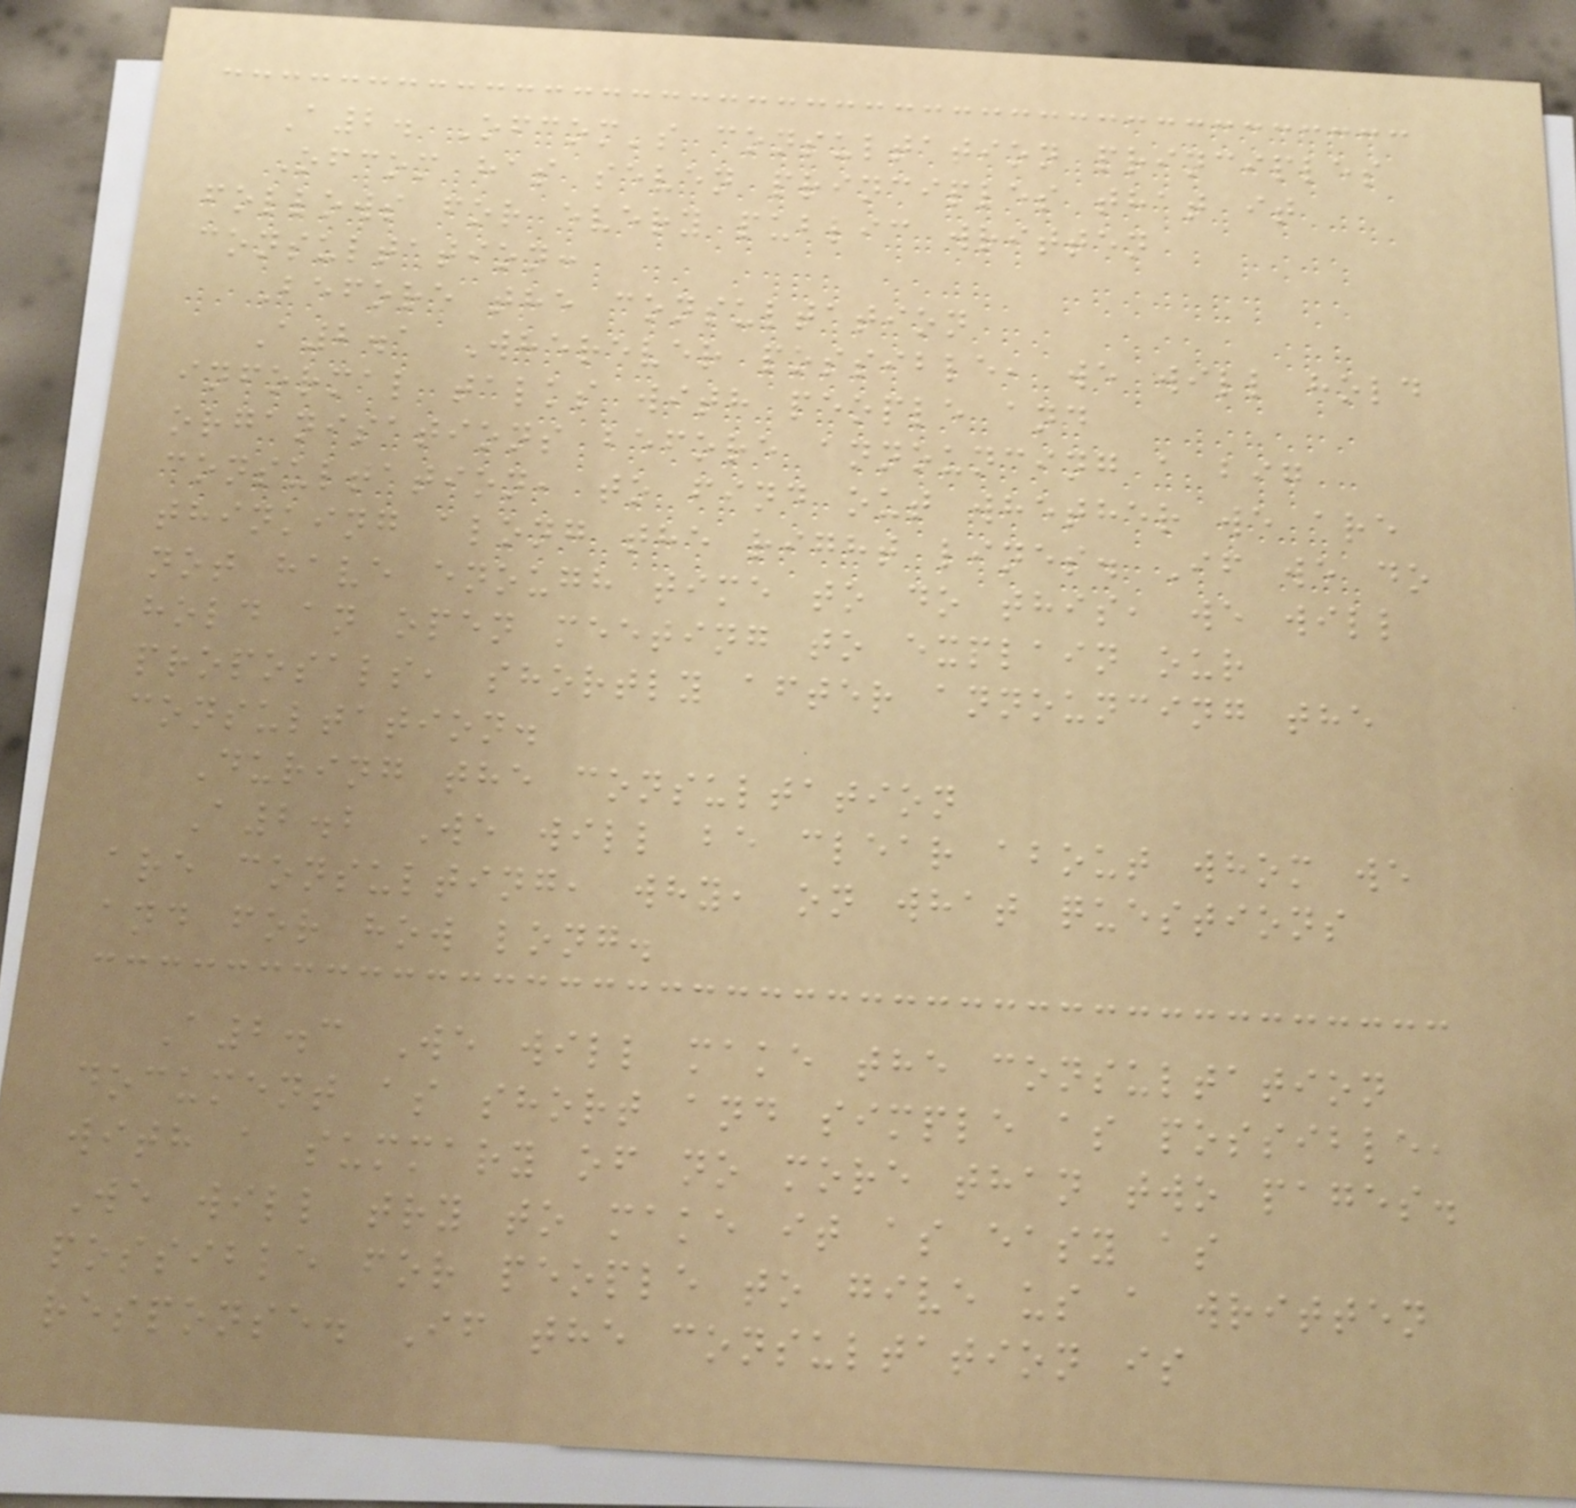A2. Ofcom's consultation principles
Ofcom has seven principles that it
follows for every public written
consultation:
Before the consultation
A2.1 Wherever possible, we will hold
informal talks with people and
organisations before announcing a big
consultation, to find out whether we are
thinking along the right lines. If we do
not have enough time to do this, we will
hold an open meeting to explain our
proposals, shortly after announcing the
consultation.
During the consultation
A2.2 We will be clear about whom we
are consulting, why, on what questions
and for how long.
A2.3 We will make the consultation
document as short and simple as possible,
with a summary of no more than two pages.
We will try to make it as easy as
possible for people to give us a written
response. If the consultation is
